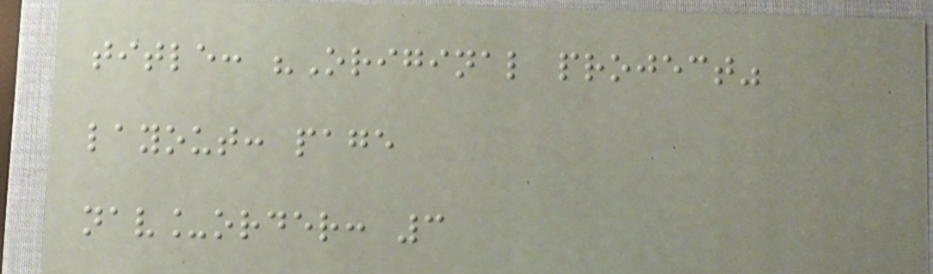title: "Original project"
layout: page
nav_order: 3
